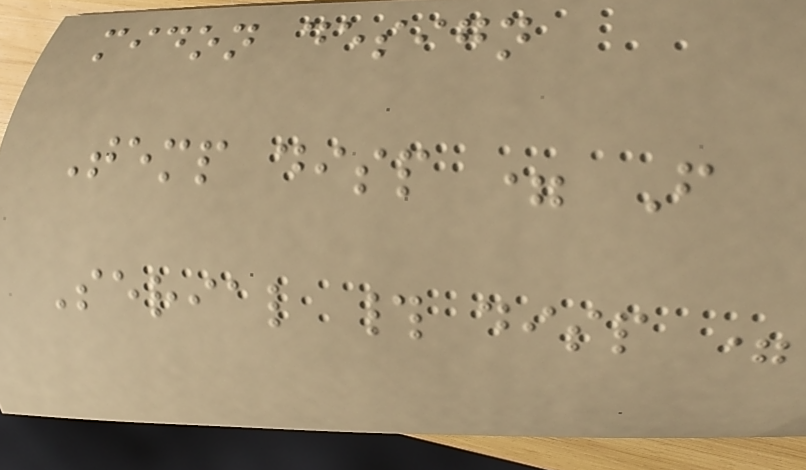midon design
Temp disp = F
Serial # disp =
